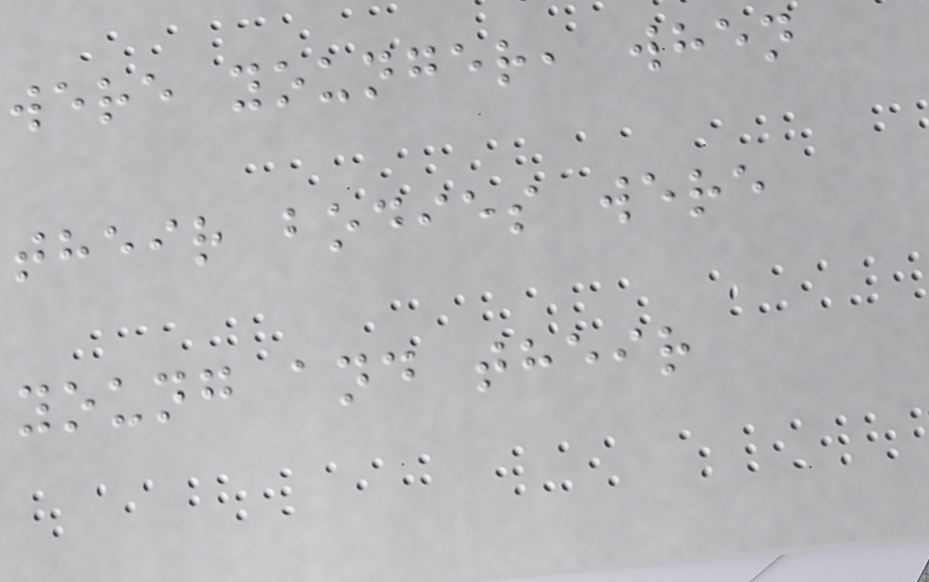were younger, when
their bodies were
young and their
